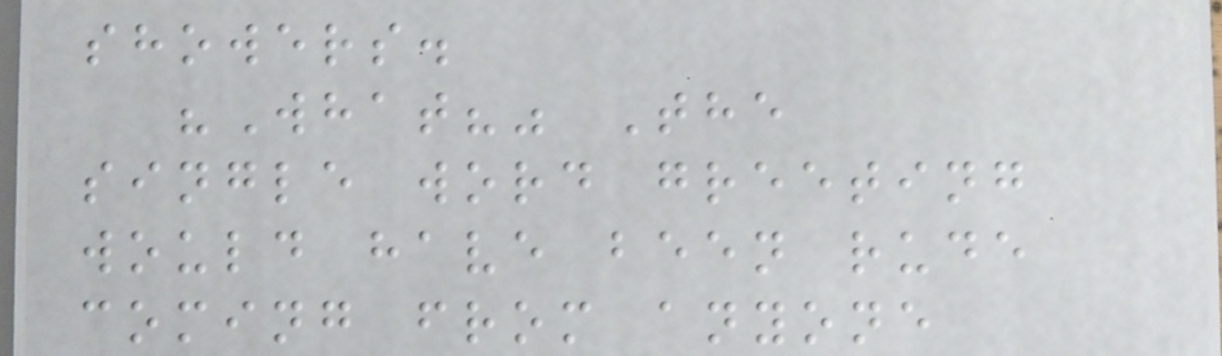showers.
"What?" The
single word greeting
would have been rude
coming from anyone
